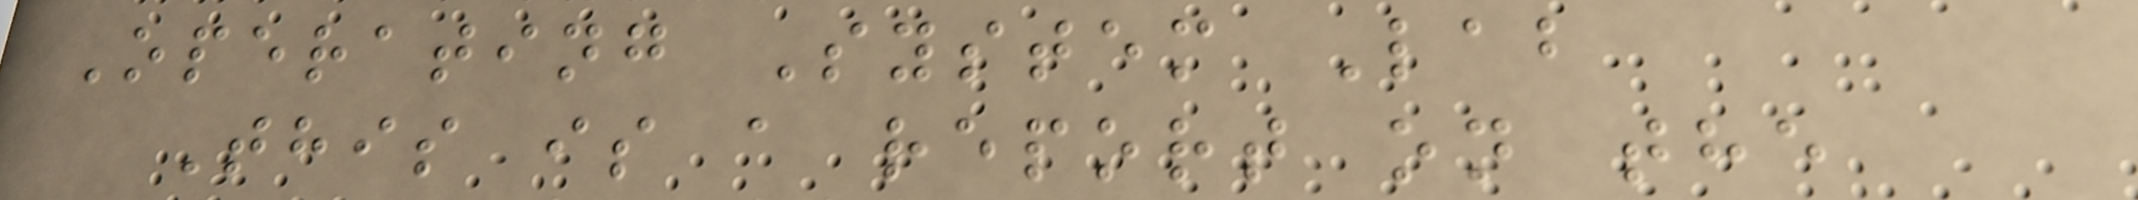Operating System Lab
This is a report on the
